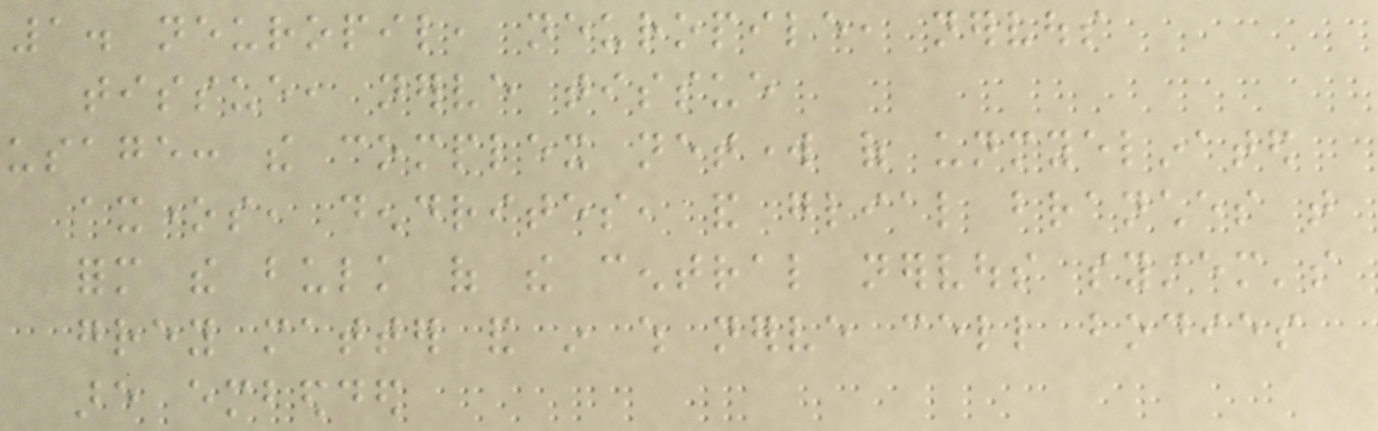1. neuropil, neuropile, nervous
tissue, nerve tissue
usage: the complex network of unmyelinated
axones, dendrites, and glial branches that
form the bulk of the central nervous system's
grey matter and in which nerve cell bodies
are embedded
